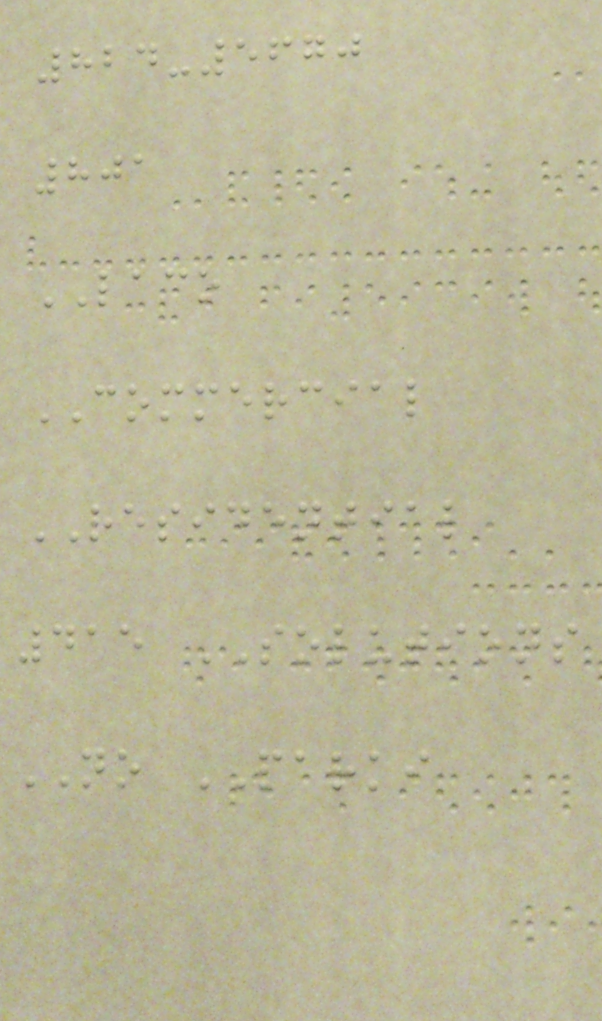824-5670
801
LACO
COMMERCIAL
RESIDENTIAL
415 SOLUTIONS
NO PARKI
